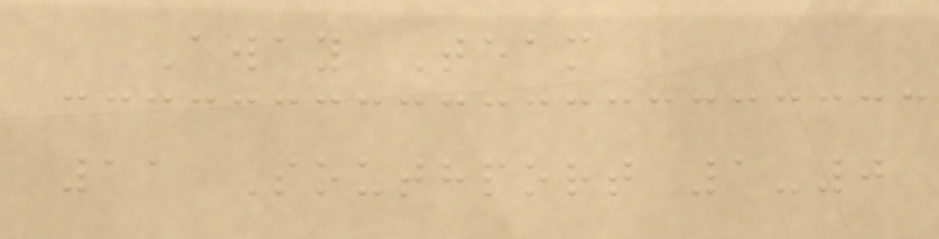Away Team
11 Southport 1-0
